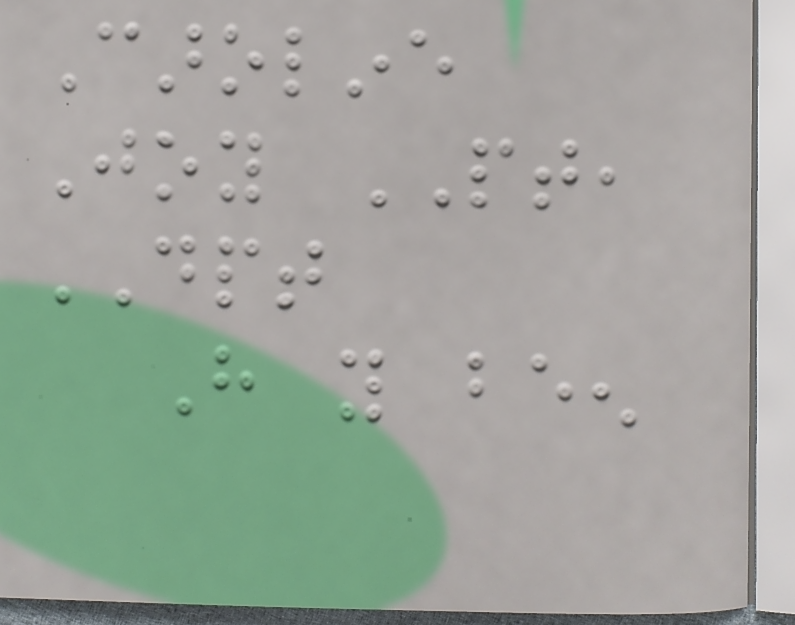Caroline
Joy PT,
DPT
Have you been
